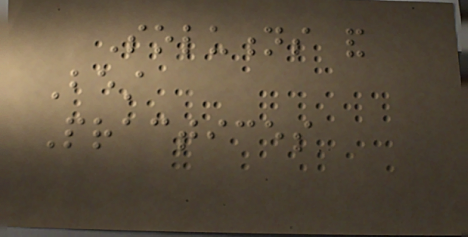Solutions and
Best
Practices
